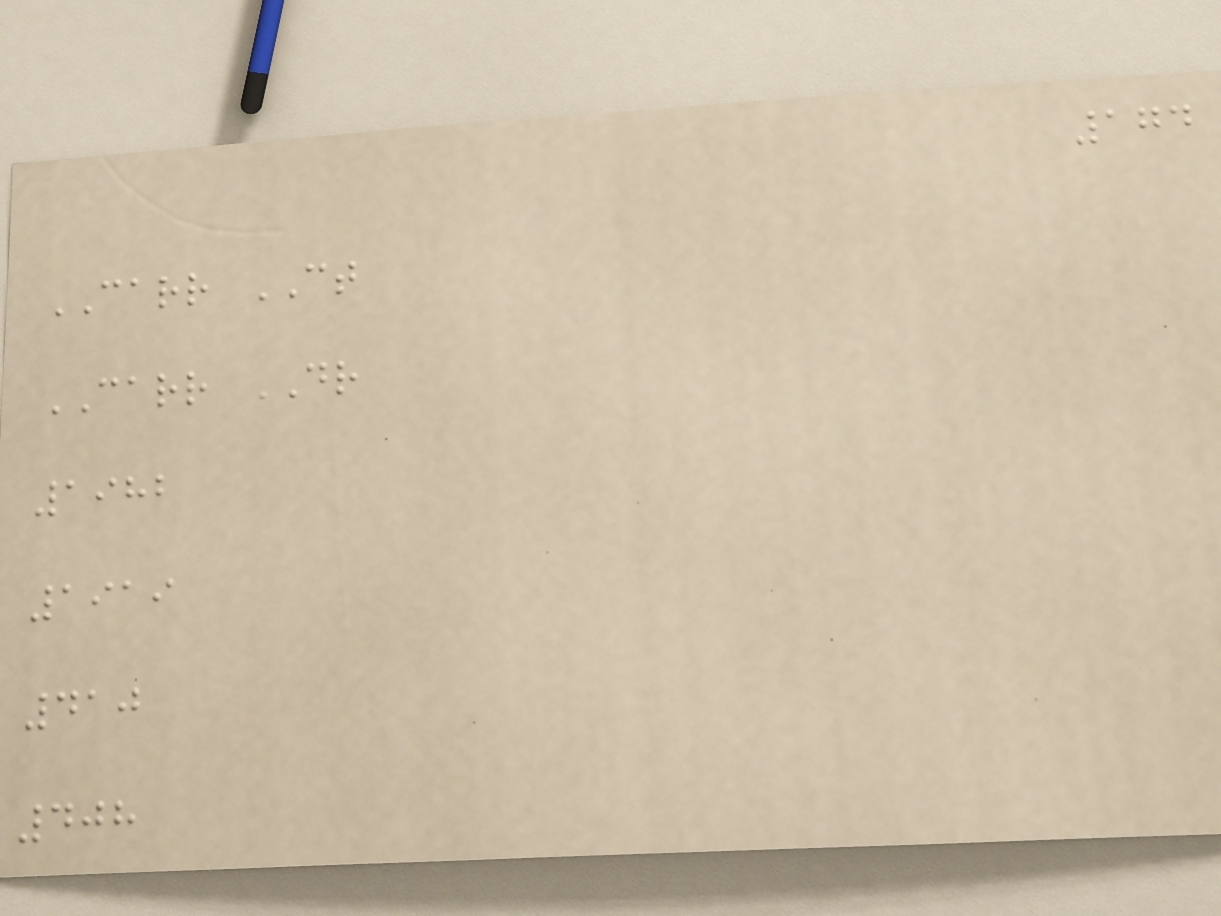174
CARR CT
CARR DR
1982
1919
410
408
